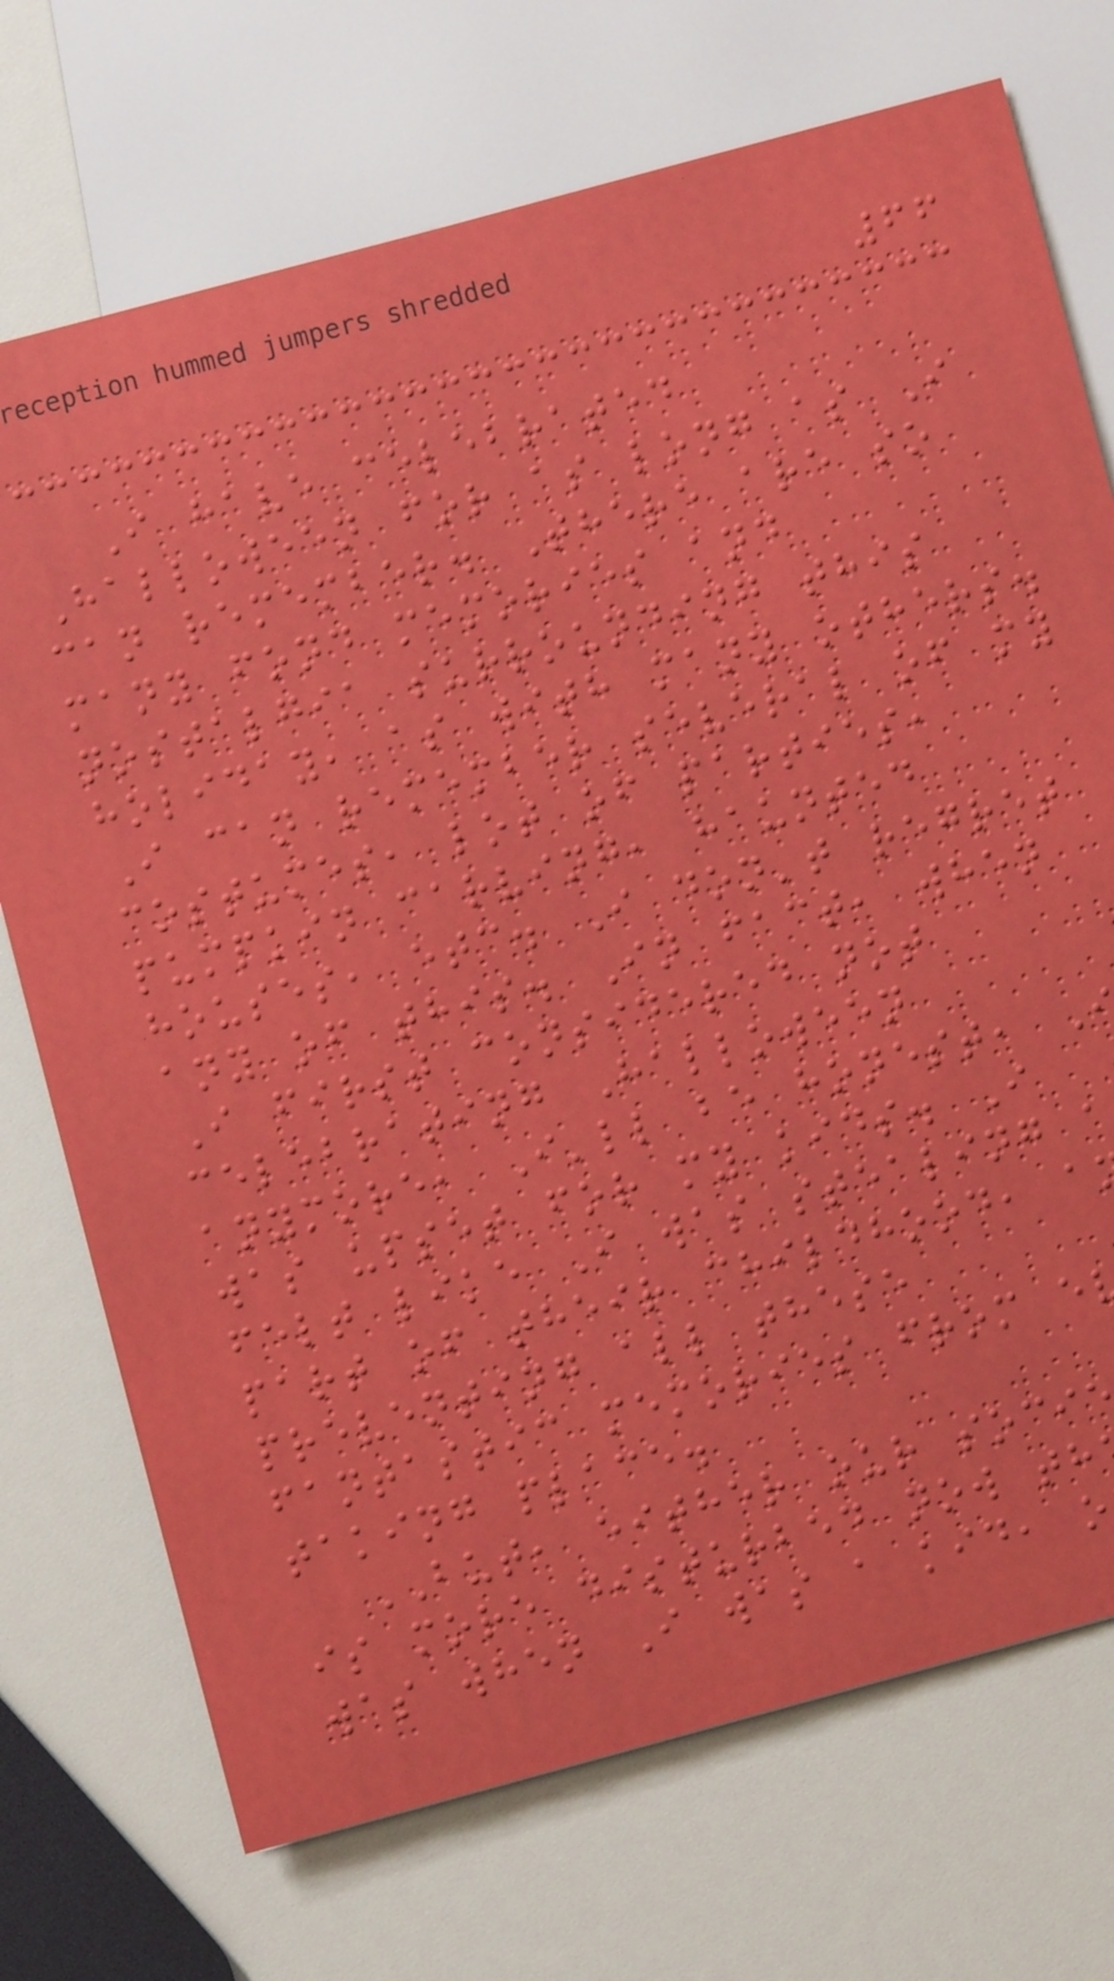66
I have celebrated
Halloween for as long as I
can remember. There are so
many fond memories and
nostalgia surrounding this
holiday, as with many others.
I can remember several of my
costumes, lot of parties,
pumpkin carving, haunted
houses, etc. I don't regret
any of this. In fact, when
I first considered not
celebrating Halloween
anymore, I'll be honest,
was upset for my kids. I
felt like I was stealing a
part of their childhood, a
preventing all these
fantastic memories from e
taking place.
BUT, either our soci
is more disturbed now th
was when I was a kid, o
